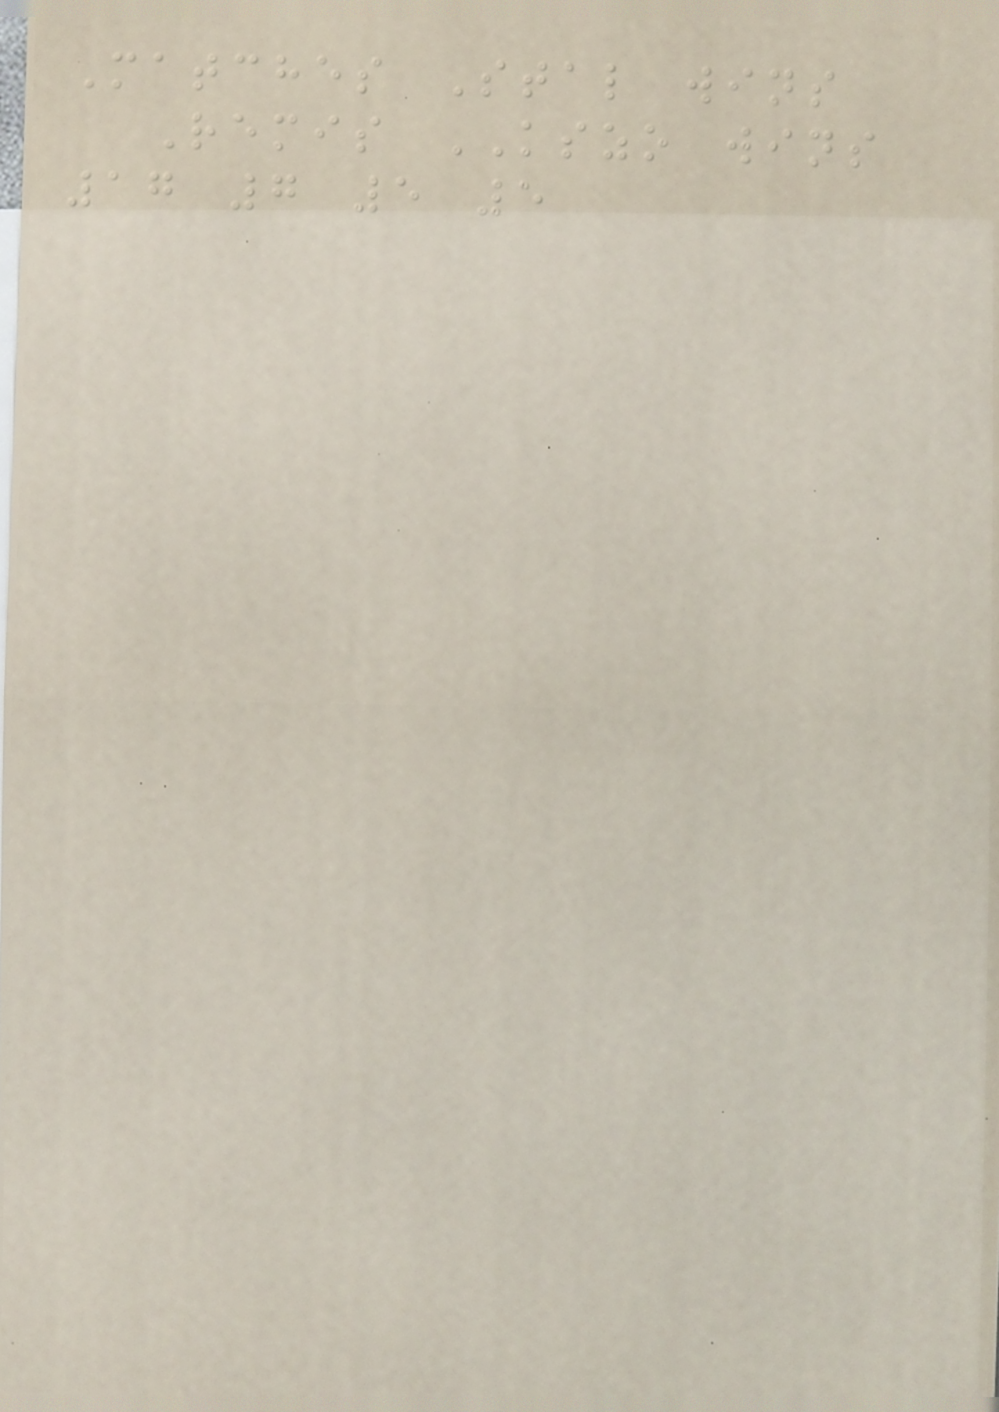Matches Stal wins
Remis KSZO wins
17 7 5 5
